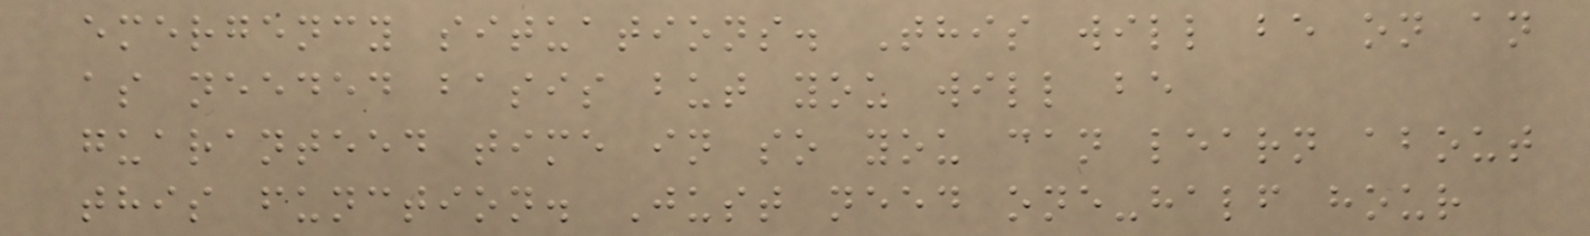emergency situations. This will be on an
as needed basis but you will be
guaranteed time in so you can learn about
this function. Just need one-half hour
